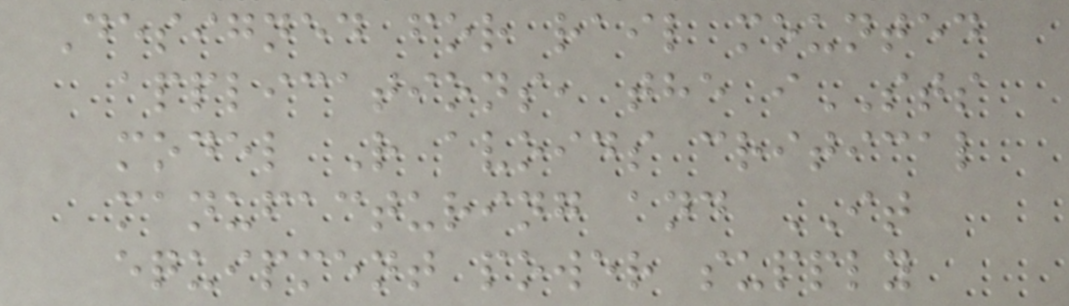Designed for rail mounted
applications, the iSTS
model R avoids critical
manufacturing and IT
equipment power supply
